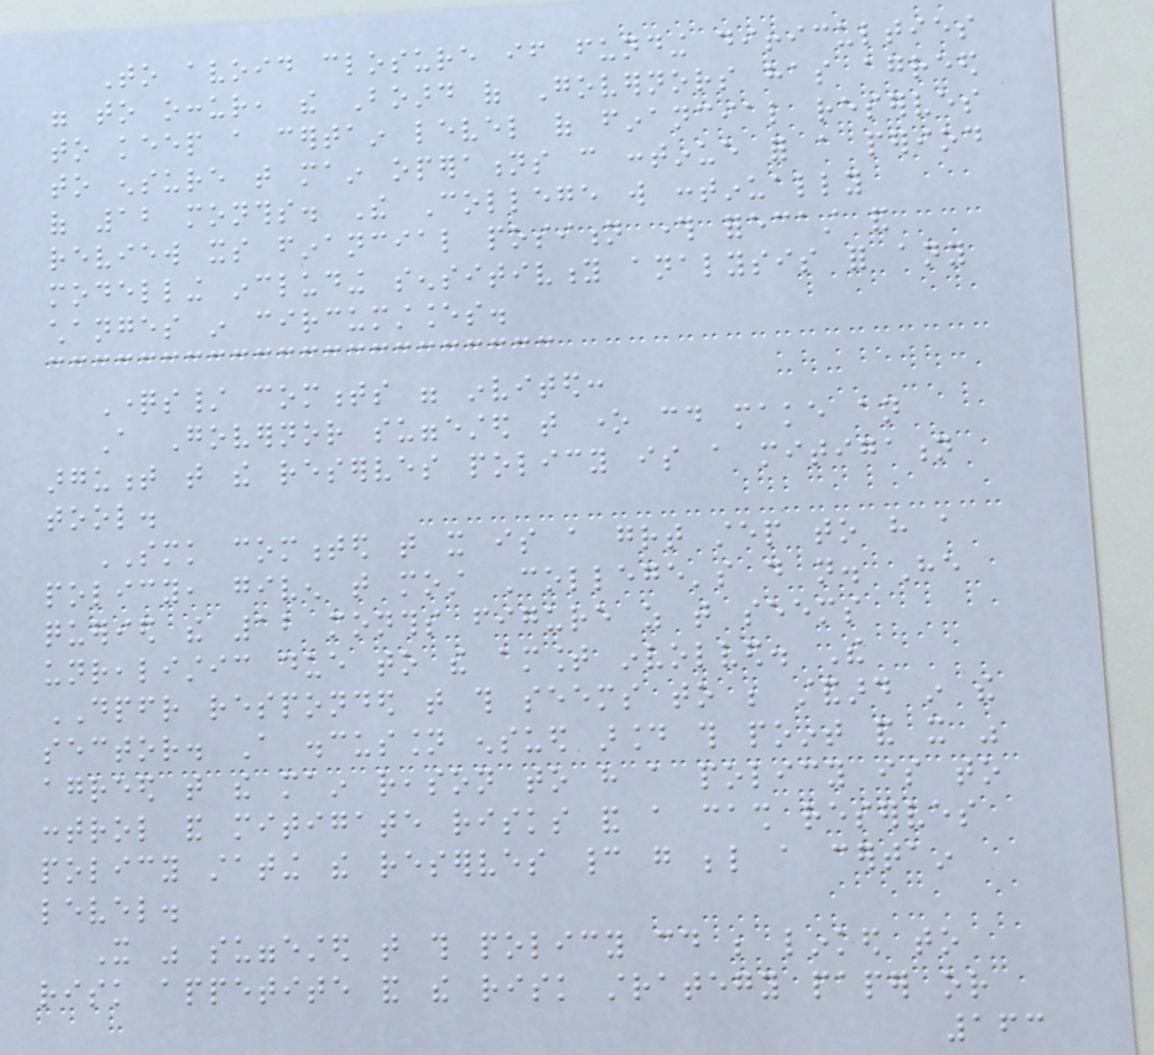To avoid closure if funding difficulties
were to occur, the Board of Governors has agreed
to keep a certain level of financial reserves
to ensure that main operations can continue for a period
of 12 months. The College will continually
review its financial position through forecast and
modelling including sensitivity analysis for any
changes in circumstances.
Questions/ comments were invited:
A Governor suggested that one could make an
argument that the reserves policy is a mitigation
tool.
SMK commented that it is a great step to have a
policy, given that most College's do not. He
queried the 12 months figure as that seems
unrealistic due to the amount involved. The
DPFR responded that this seems to be standard in the
sector. A discussion ensued around this point and it was
agreed that the main reason to have a policy is to
control and mitigate risks and a cash reserves
policy stating the reserves cannot go below a certain
level.
It was suggested that this policy could be linked to
risk appetite and the risk strategy paper or
163
